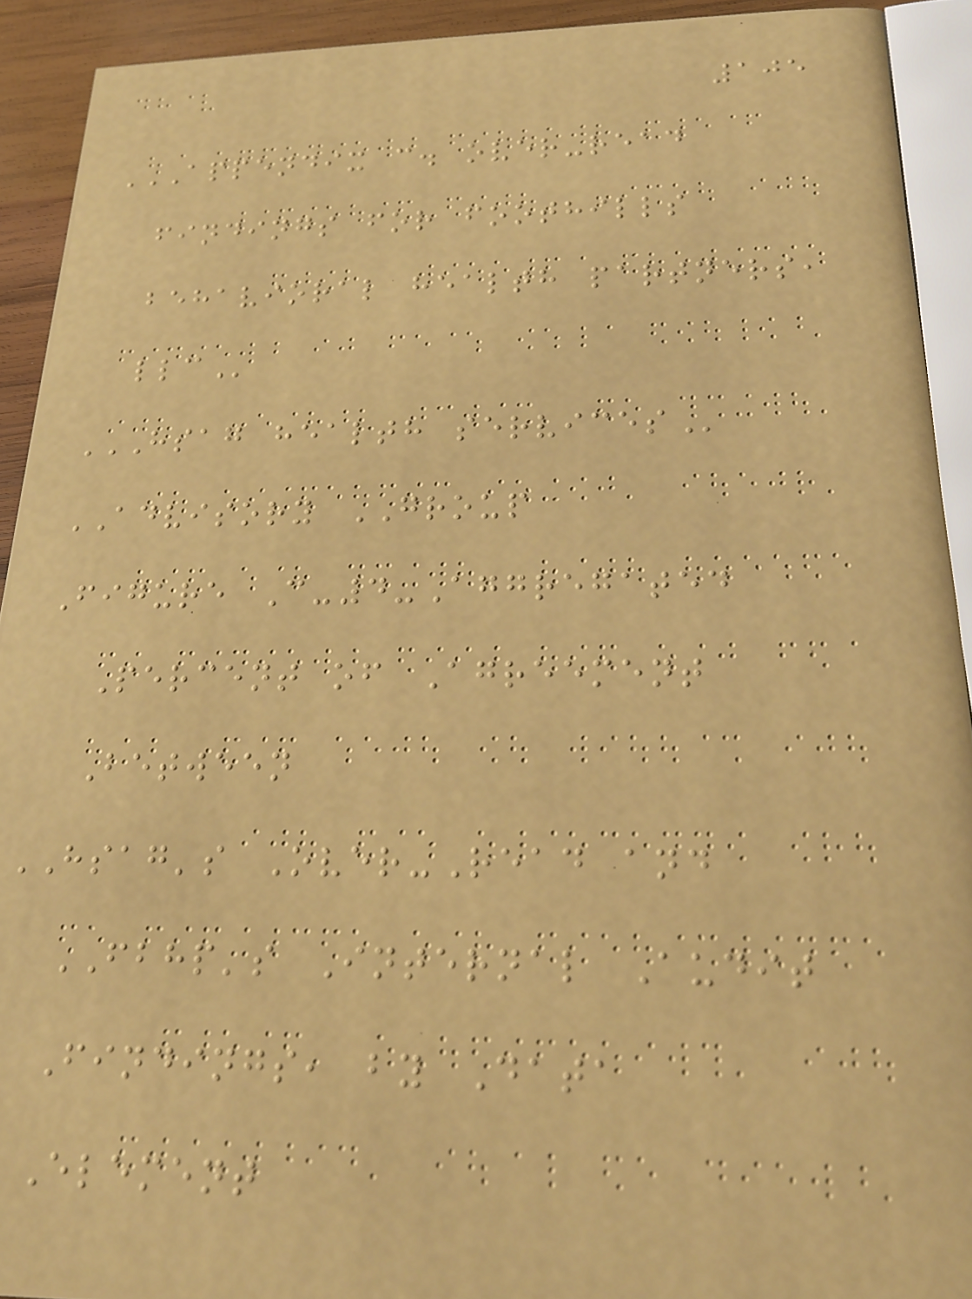105
APPENDIX C. OVER-READ
FINDINGS FOR FOOTHILLS
BEHAVIORAL HEALTH PARTNERS,
LLC
HSAG HEALTH SERVICES
ADVISORY GROUP
Figure C-4-Aggregated
Percent of Agreement
Between
HSAG's Over-Read and
FBHP's Internal Audit
Findings, by Data
Element
